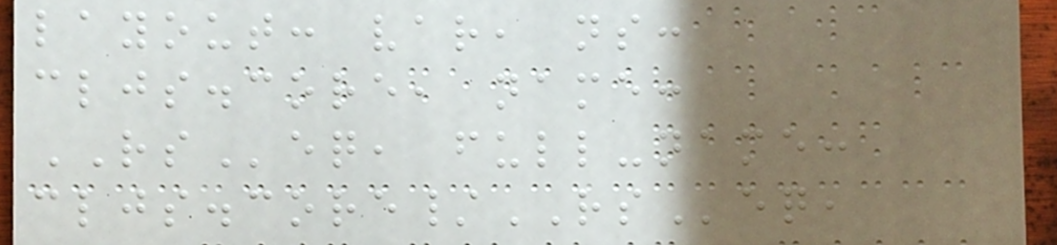layout: var, ns:
cljs.core, name:
RSeq, full-name:
cljs.core/RSeq,
